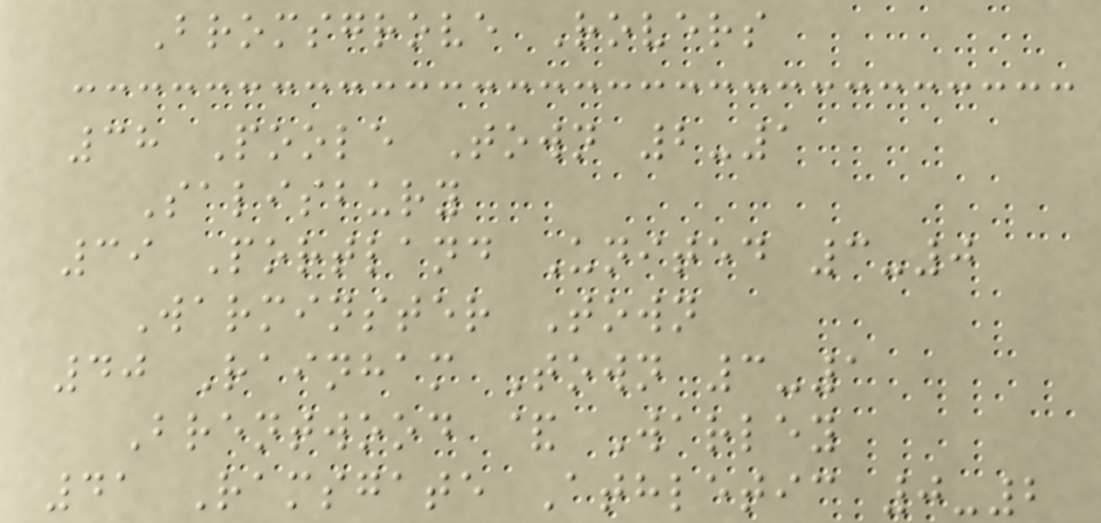Bromsgrove Rovers
38 Poole Town 2-1
Salisbury
39 Portland United 3-0
Warminster Town
40 Rainham Town 3-1
Brentwood & Warley
41 Ramsgate Athletic 0-2
